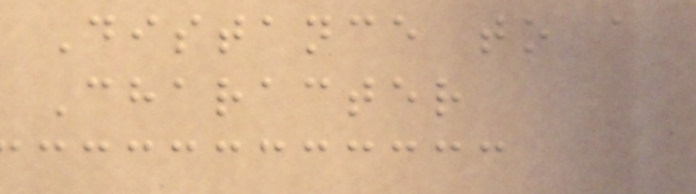Distance to a
Character
